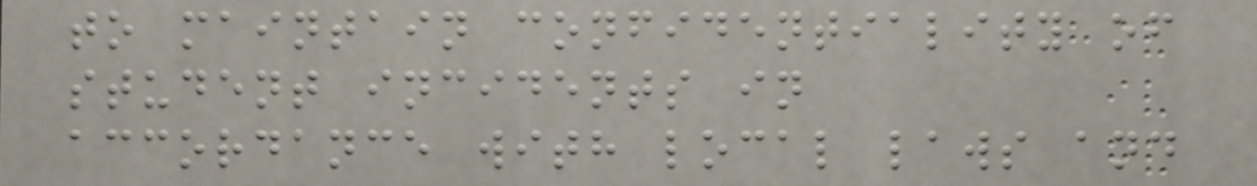to maintain confidentiality of
student incidents in
accordance with local laws and
